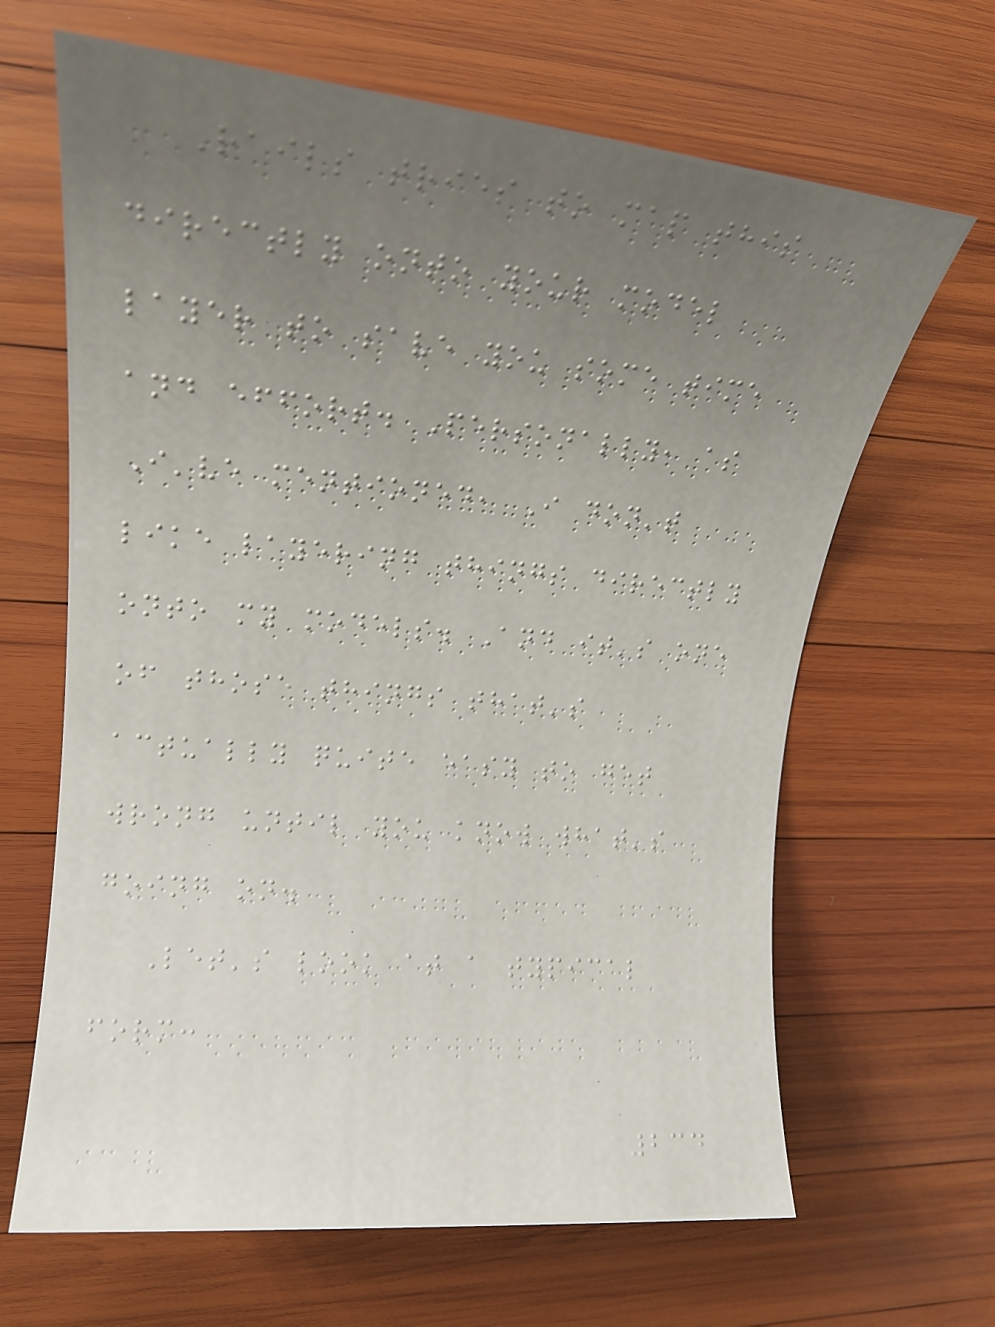Rails tries to map this
directly onto your model
layer to save you some time
and effort. Personally, as
I've mentioned, I don't
like layering things directly
onto my models. And it's one
of those things that's
actually quite easy to get
wrong until you know what's
going on.
Let's look at a typical
form:
234
